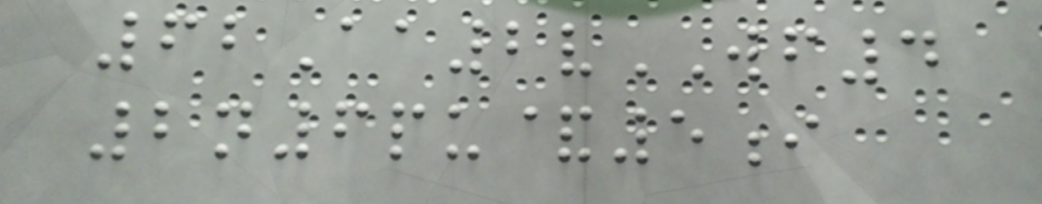62Aa2vWF4
2n6pu&5i
